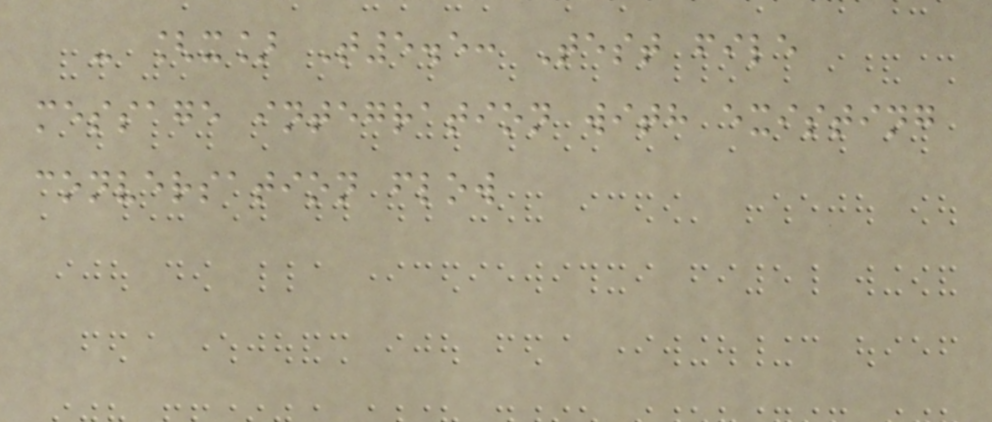- [x] T5.5: Test file
message integration with existing
conversation flow
